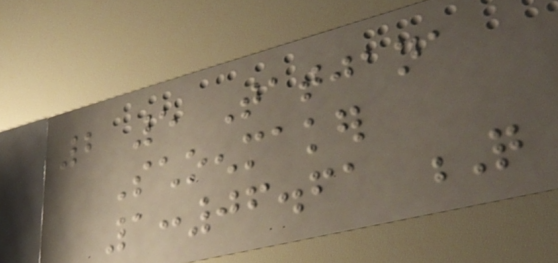2 5 Tatjana
Schoenmaker
1:06.61 Q
